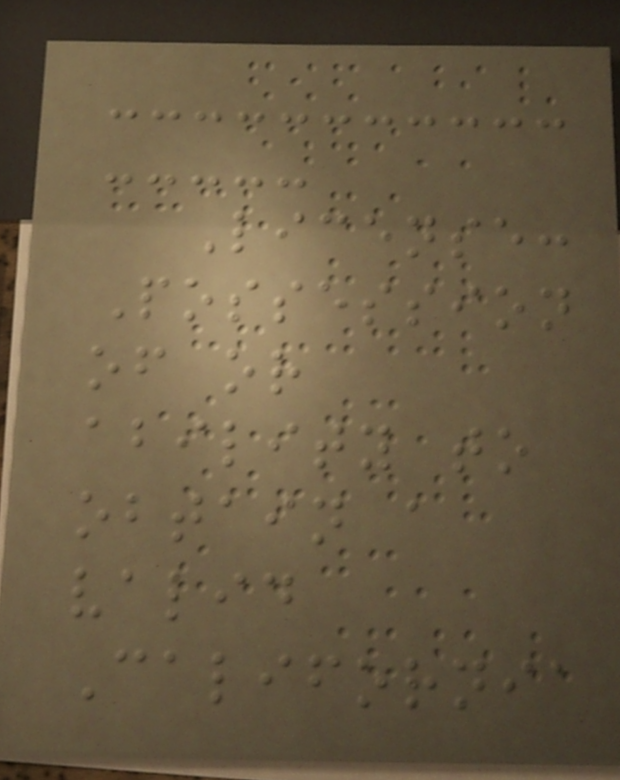License:
Possession
of or
ability to
obtain a
valid
California
